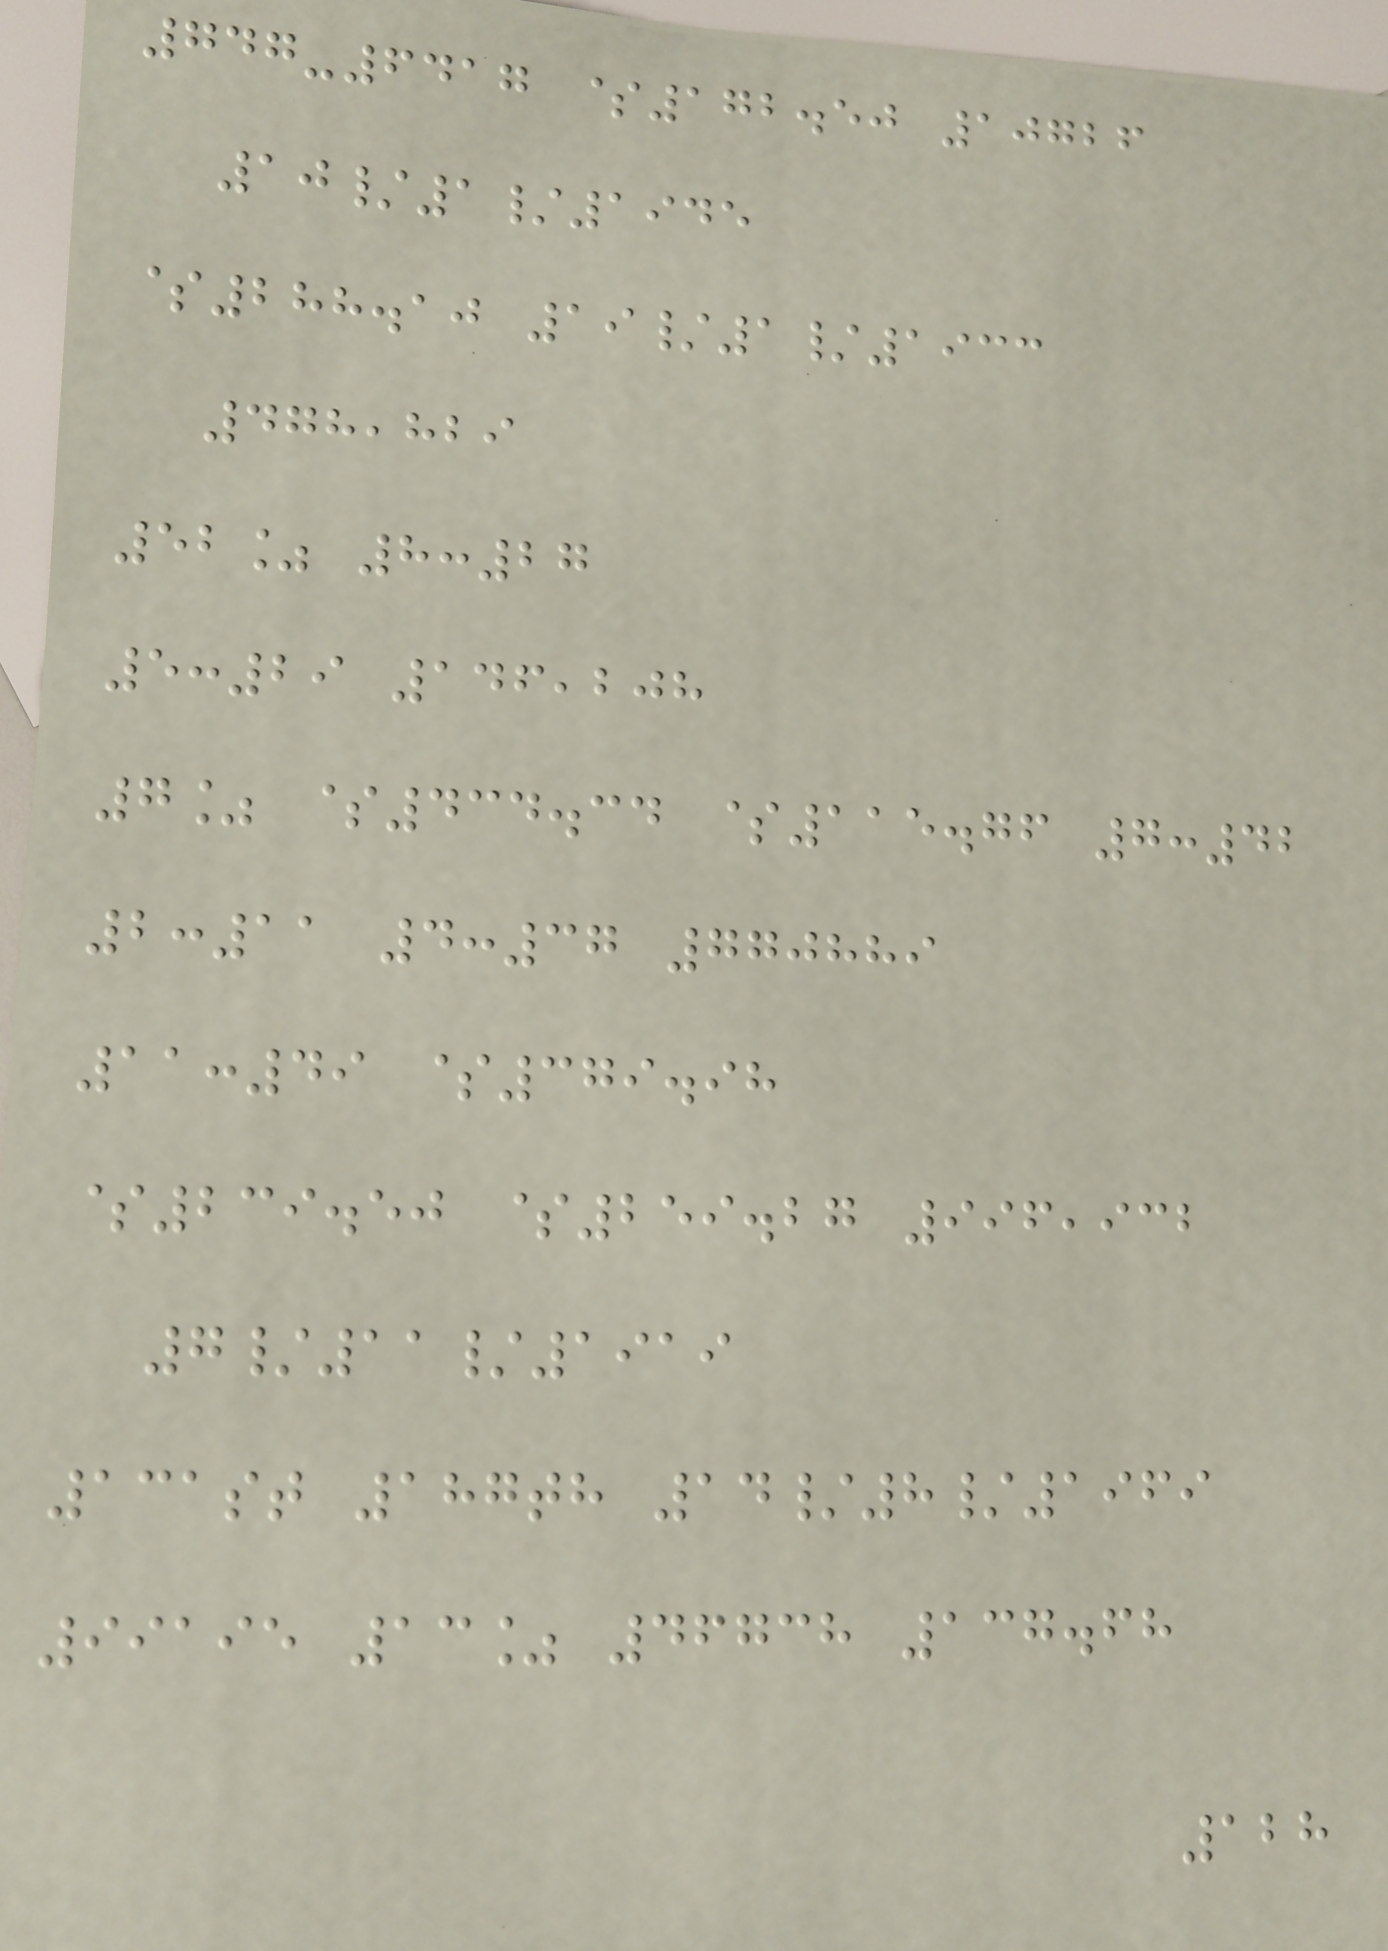747-6417 $172.50 10726
10/1/1945
$288.10 19/1/1933
478,829
52% 8:27
5:29 146,208
7% $434.34 $115.76 7:42
2:11 4:37 770889
11:49 $379.98
$239.50 $259.27 996,932
7/11/1919
131st 187th 14/8/1969
99195 13% 46738 137.68
128
